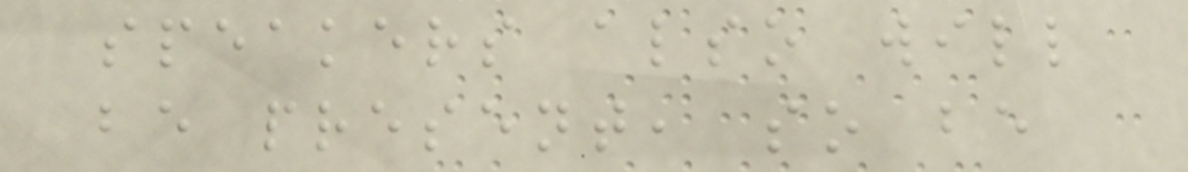speakers also will
be present, so be
